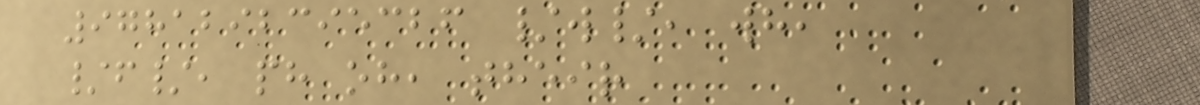9781292395326 /w/, wh,
/f/, ph oh, their
